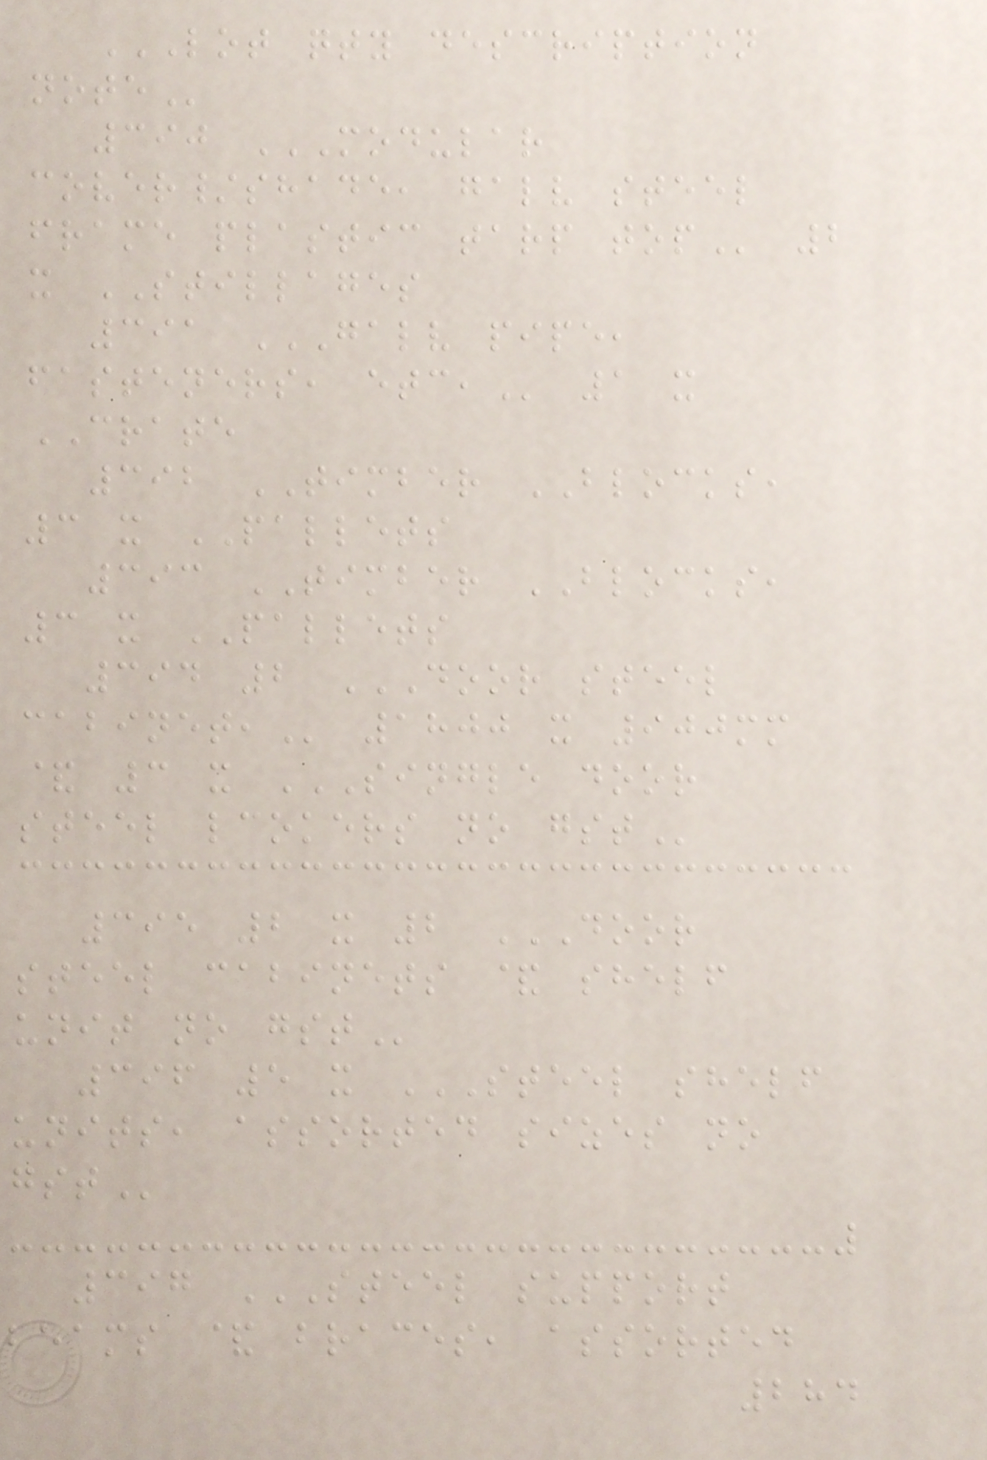LOT QTY DESCRIPTION
NOTE
390 MODULAR
COVER/SHADE, GALV STEEL
FRAME PLASTIC TARP TOP 2
x STILLAGES
391 GALV PIPE,
FASTENERS, ETC, 1 x
CRATE
392 TIMBER BLOCKS,
3 x PALLETS
393 TIMBER BLOCKS,
3 x PALLETS
394 2 DOOR STEEL
CABINET, 1800 x 900mm
& 3 x SINGLE DOOR
STEEL LCOKERS NO GST
395 2 x 2 DOOR
STEEL CABINETS & SHELF
UNIT NO GST
396 5 x STEEL SHELF
UNITS, ASSORTED SIZES NO
GST
397 STEEL SUPPORT
BEAMS & BRACES, ASSORTED
284
